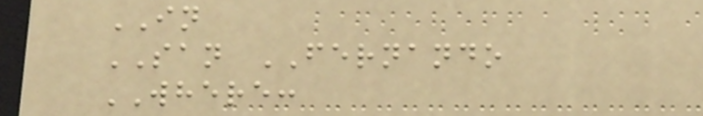IN
SAN FERNANDO
WHERE:
